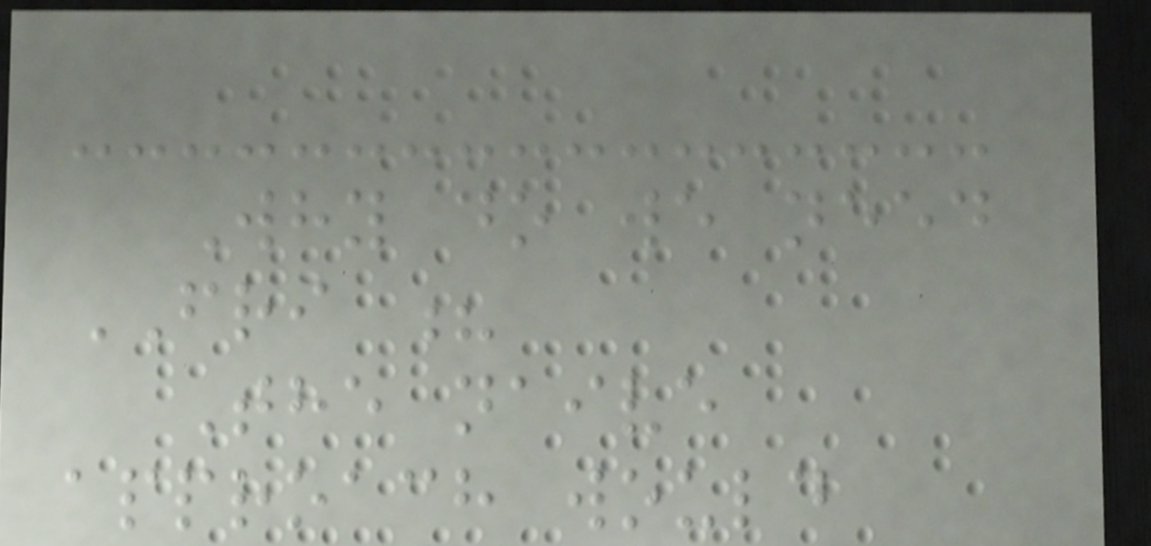Why do we need
FRI ?
The naive
approach would
